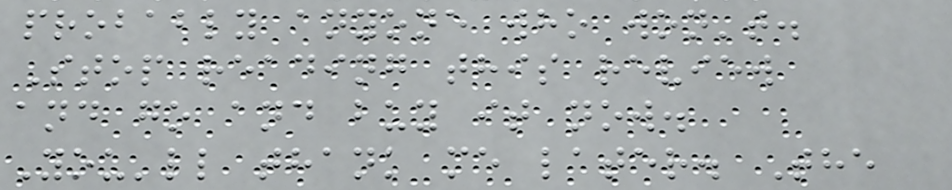probably anyone who won't.
Stop reading this review
and go and buy it now.
You'll thank me later. The
